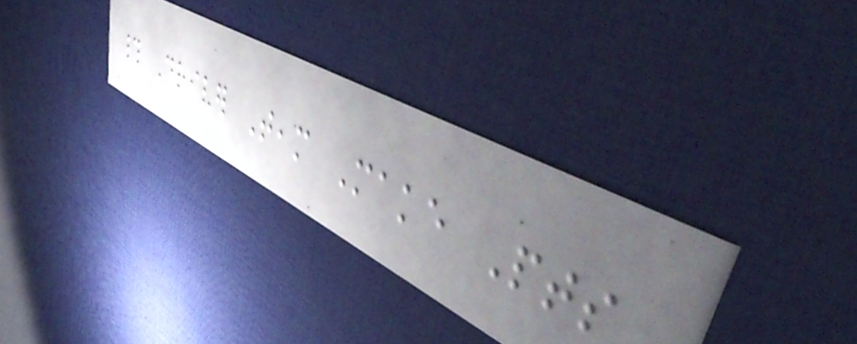# Driver Team Make Pts
